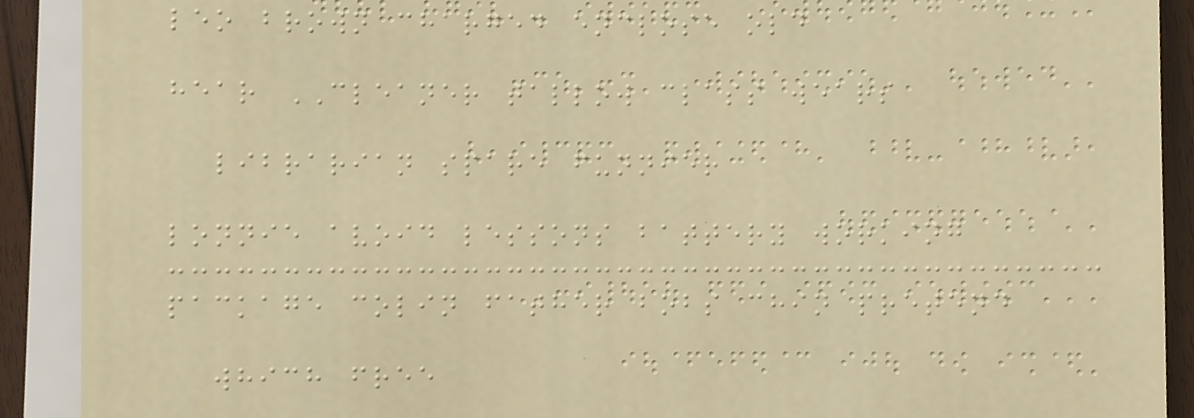leo brown charged enclose old
hear CLEANER tallow class wears
librarian spare funnier
lonnie avoid lessons battery working
package colin father bobs chin pretend
which free
